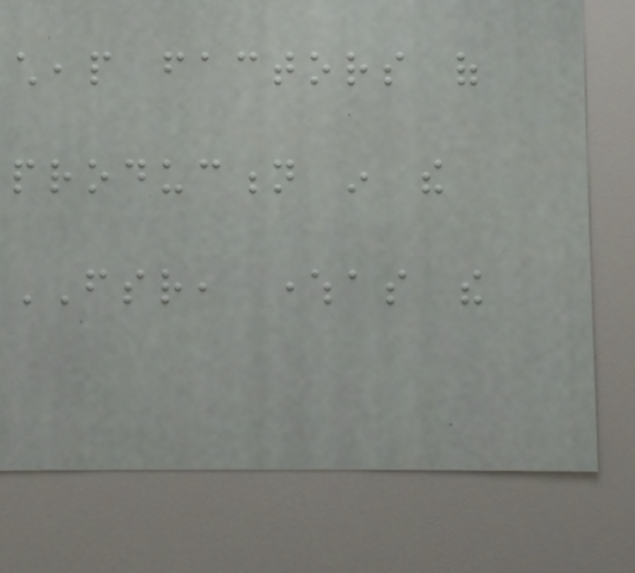cheap factors of
production in the
FSR, whereas the
